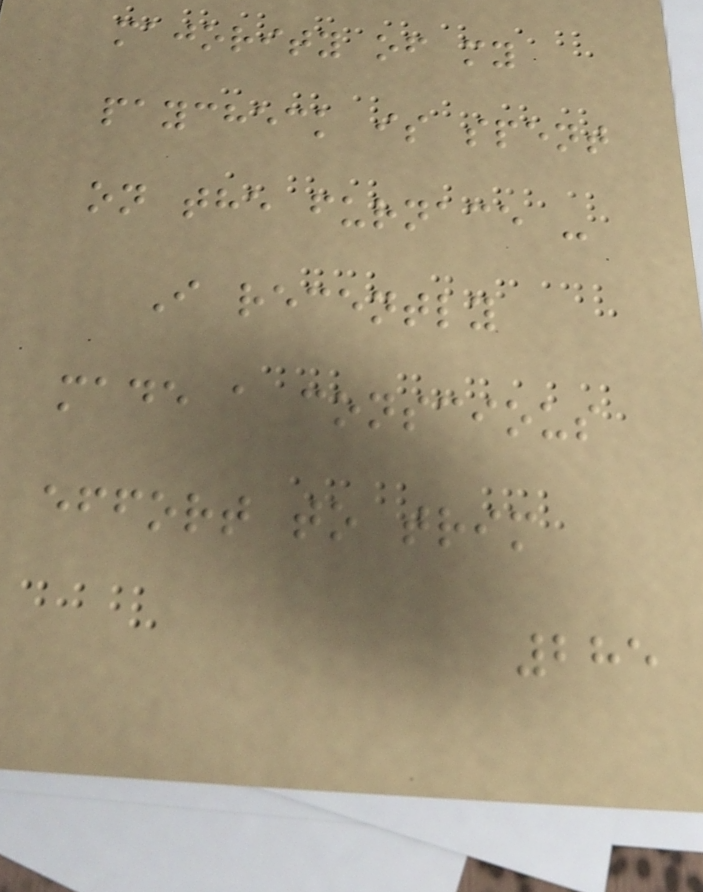majority of my
paycheck is spent
on the furnace -
I recently
made a conscious
effort to trim
285
